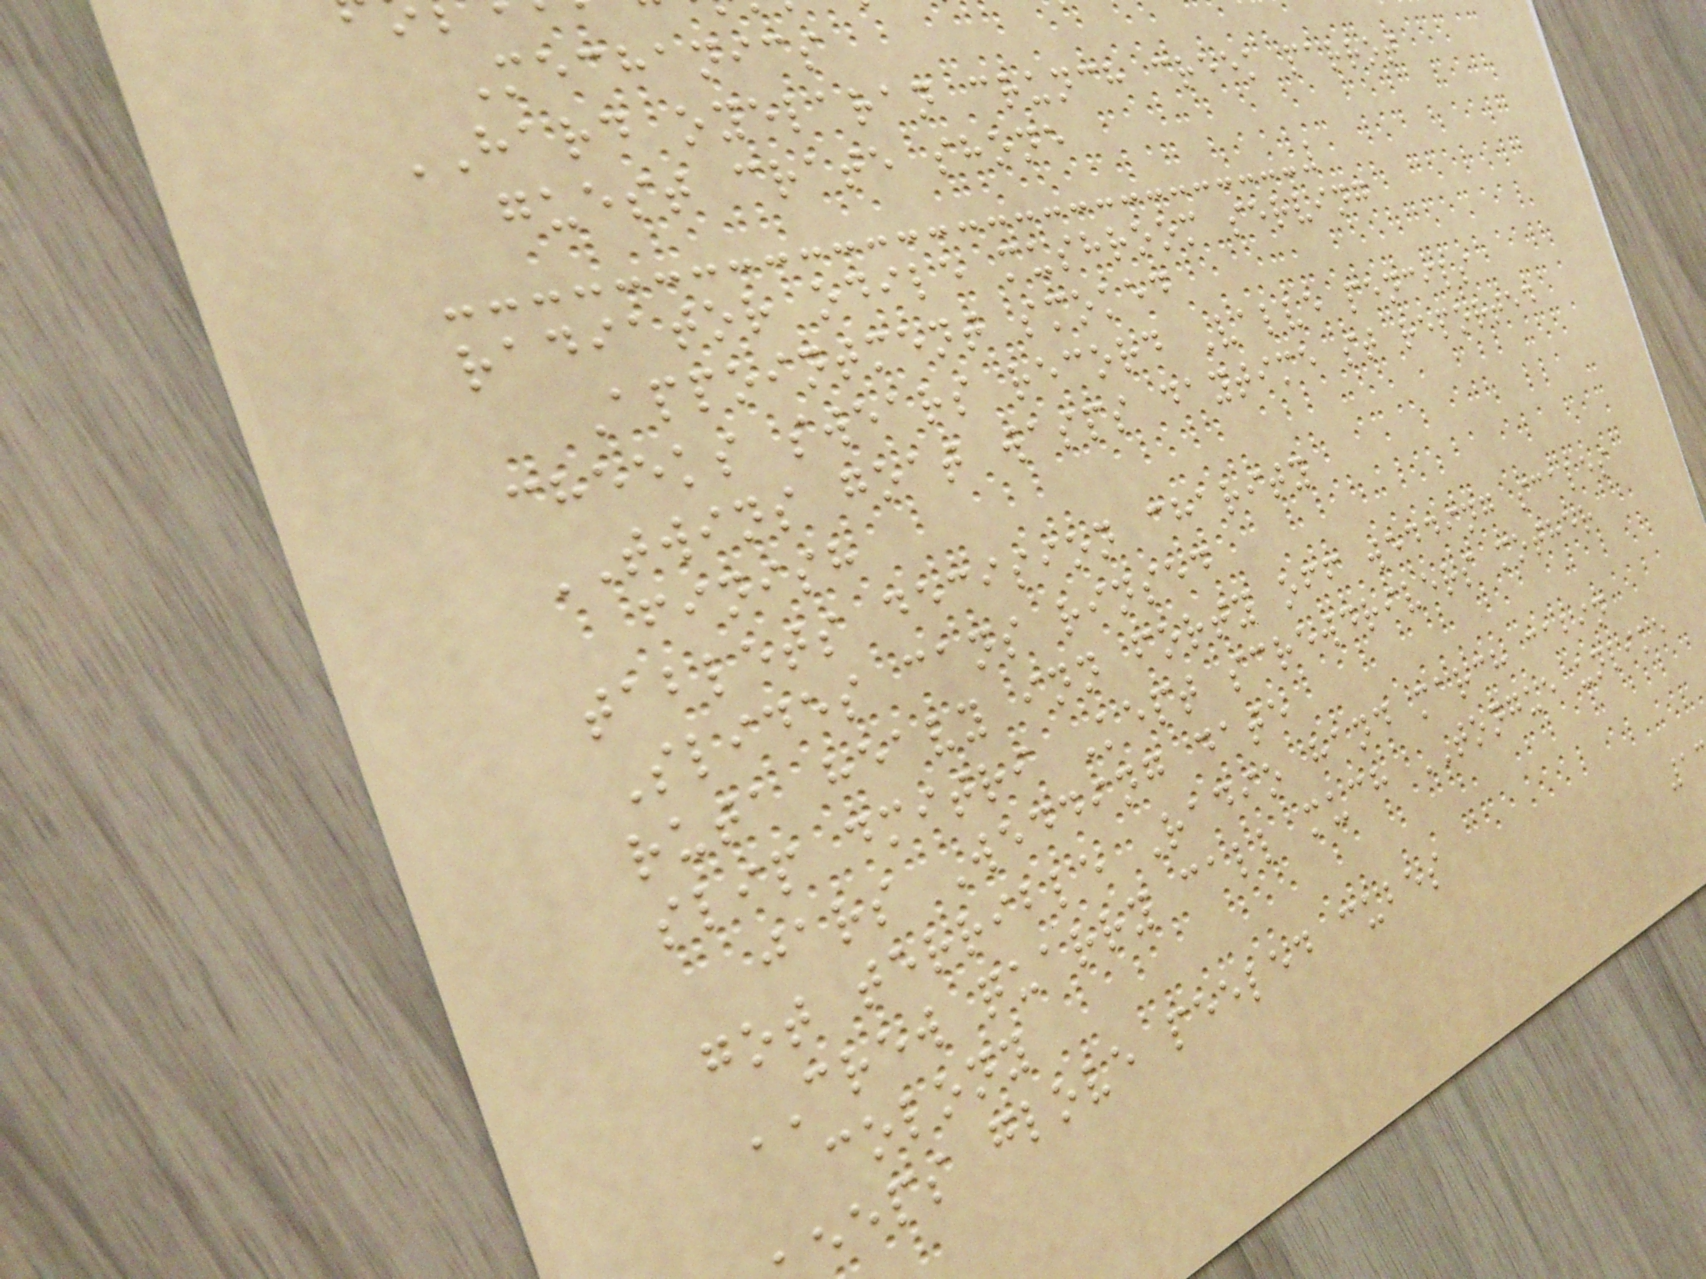Mechanics
HARD oyelaran crunch creek parrot
guest crate shone
radiator odile mushroom serving
Appointment smoked
cheeks swears record Valve pencils
TWINS goat wasps daytime st reported
finish
tablets decision charity
Slides cans rinsed
ruta heavy inn forty off wedding scales
slip dmitri Kept screwdrivers mother
jars Wedding date
got terrible Radio hand march cabin
CREW quarry call much TONGUE unlike
colony
eeps glove peeled cubes
